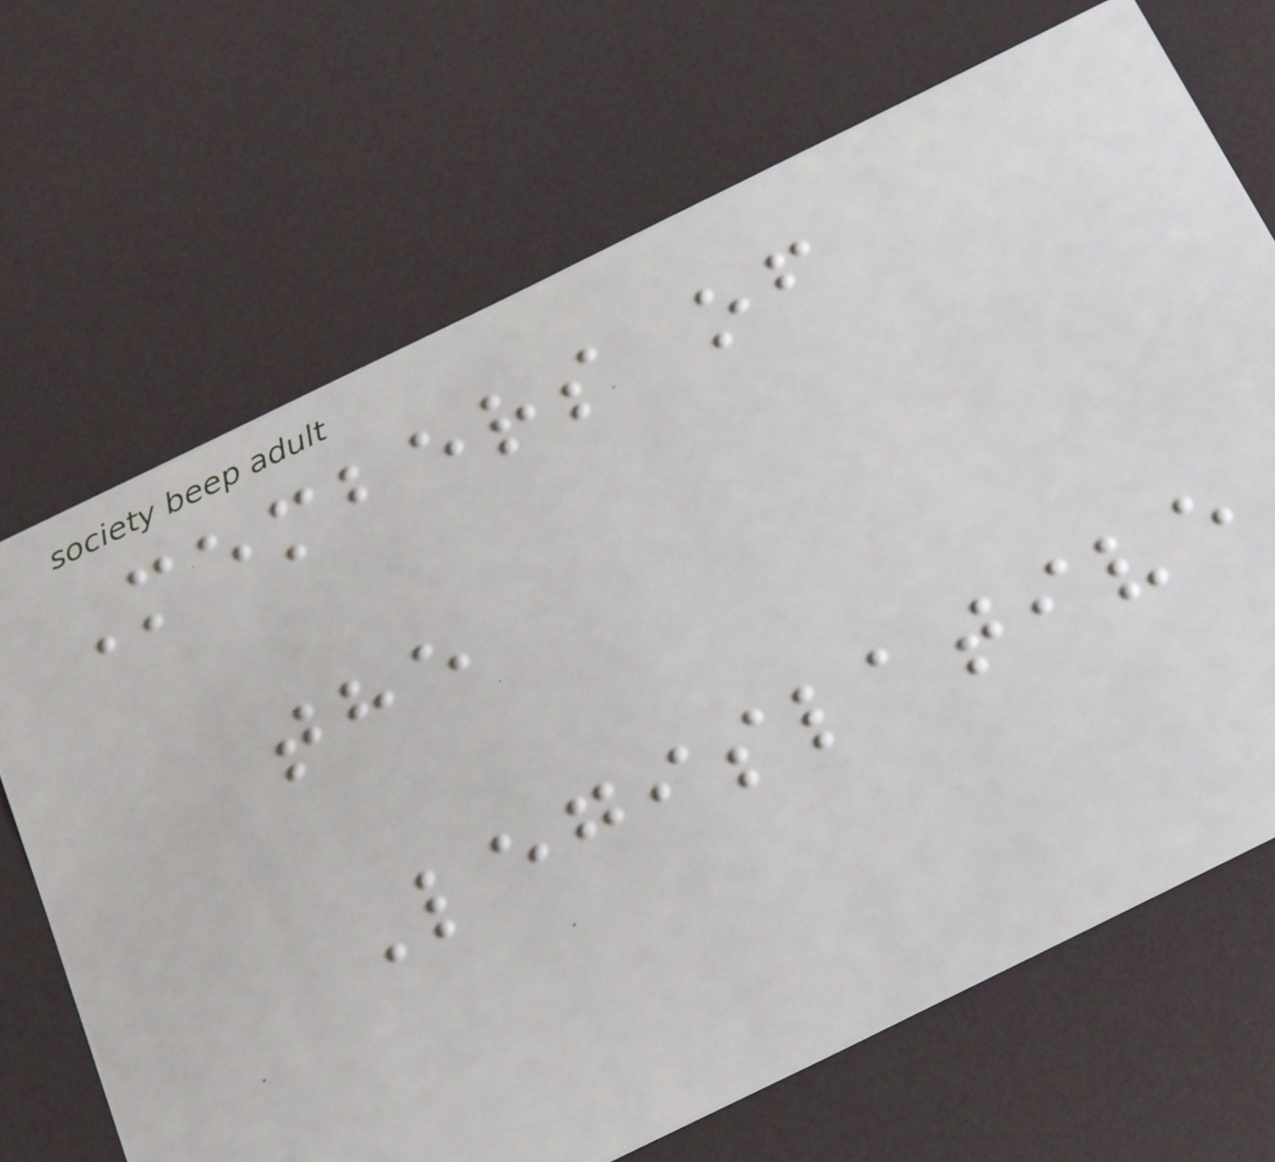Members of
the
Legislative
